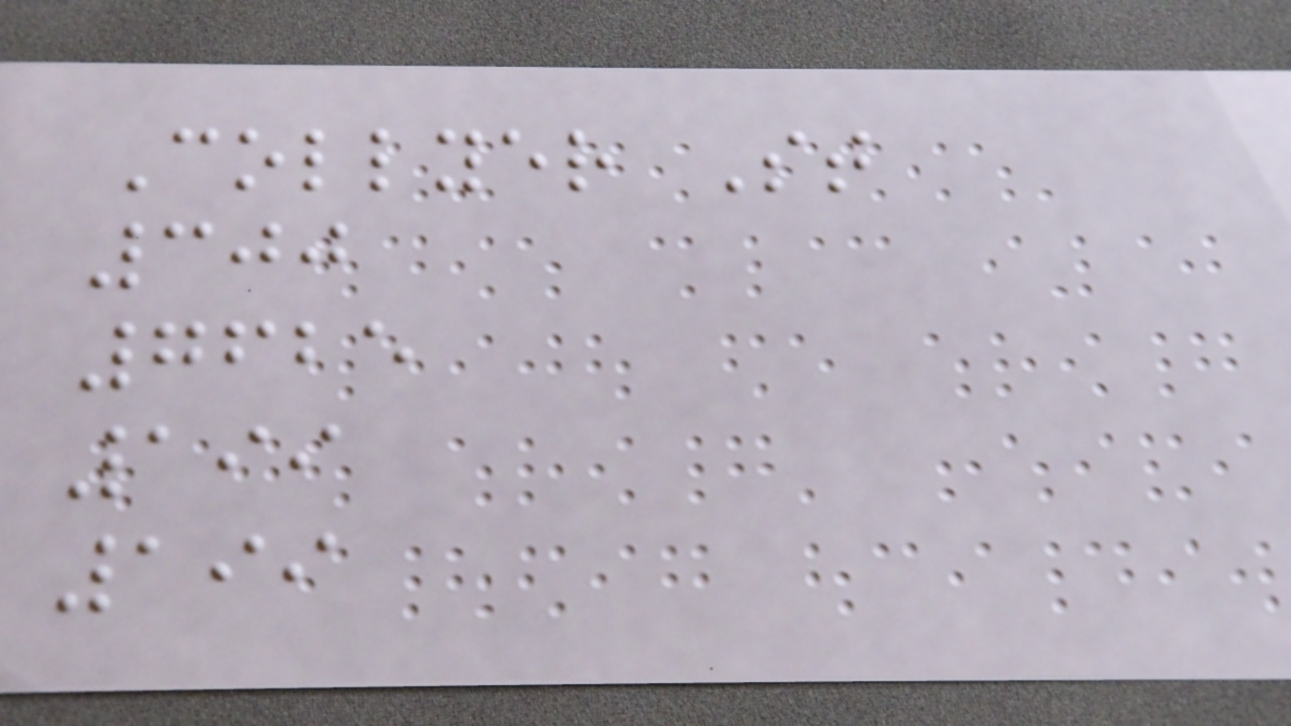Collyer St
300
7625
199
199
